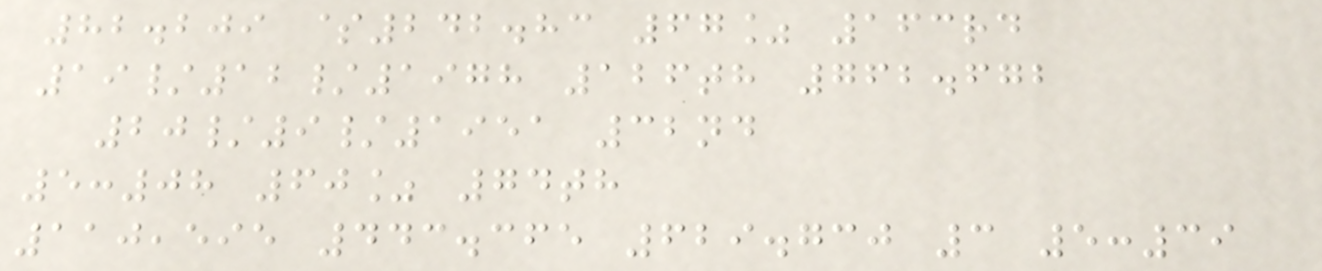82.209 $242.83 67% 163rd
19/12/1978 126th 762.672
20/9/1951 32nd
5:08 60% 74th
110,595 443.365 629.730 3 5:39
